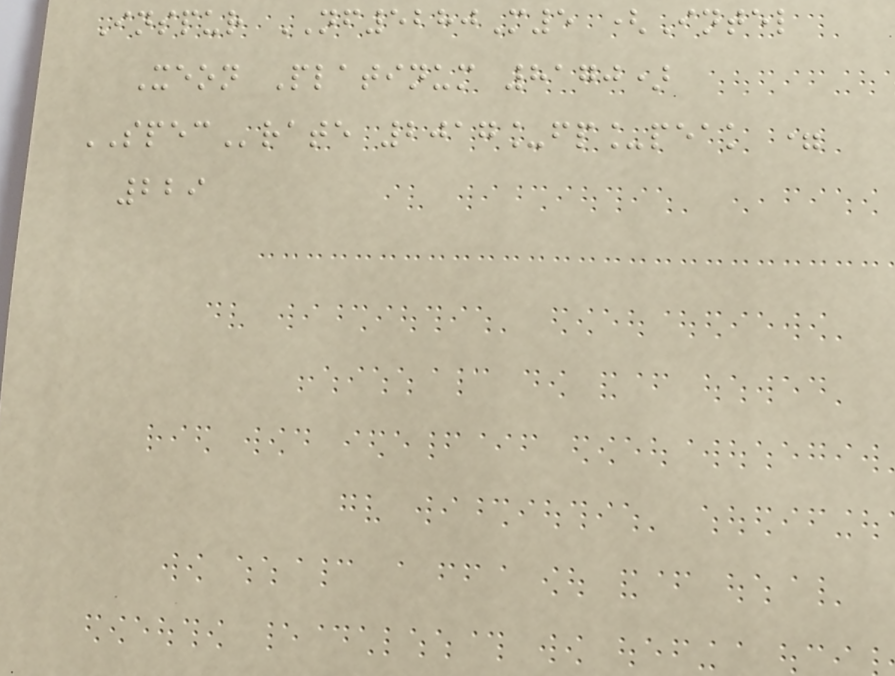Inspur NF5280M5 (Intel
Xeon Platinum 8170)
SPECrate 2017_fp_peak =
229
